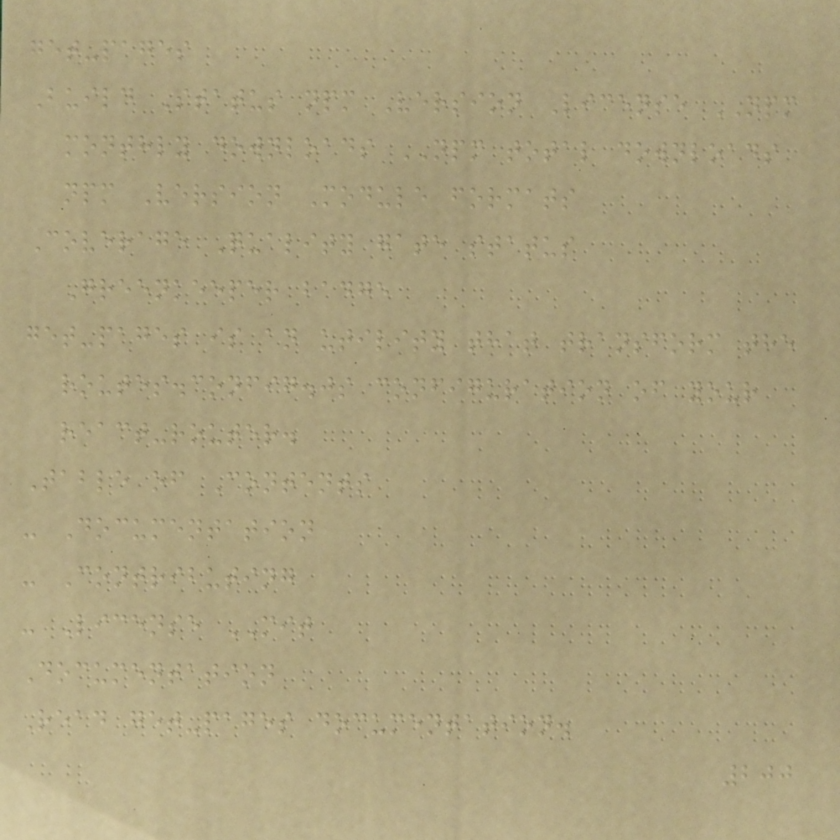get-pages
Build Status npm Version License NPM
monthly downloads NPM total downloads
npm Version Module formats
Coverage Quality gate status
Greenkeeper badge
get-pages is an utility that transform the
routes.config.js configuration of your
react-router.
Table of Contents
- Documentation
- Contributing
- License MIT
Documentation
Read get-pages documentation.
200
